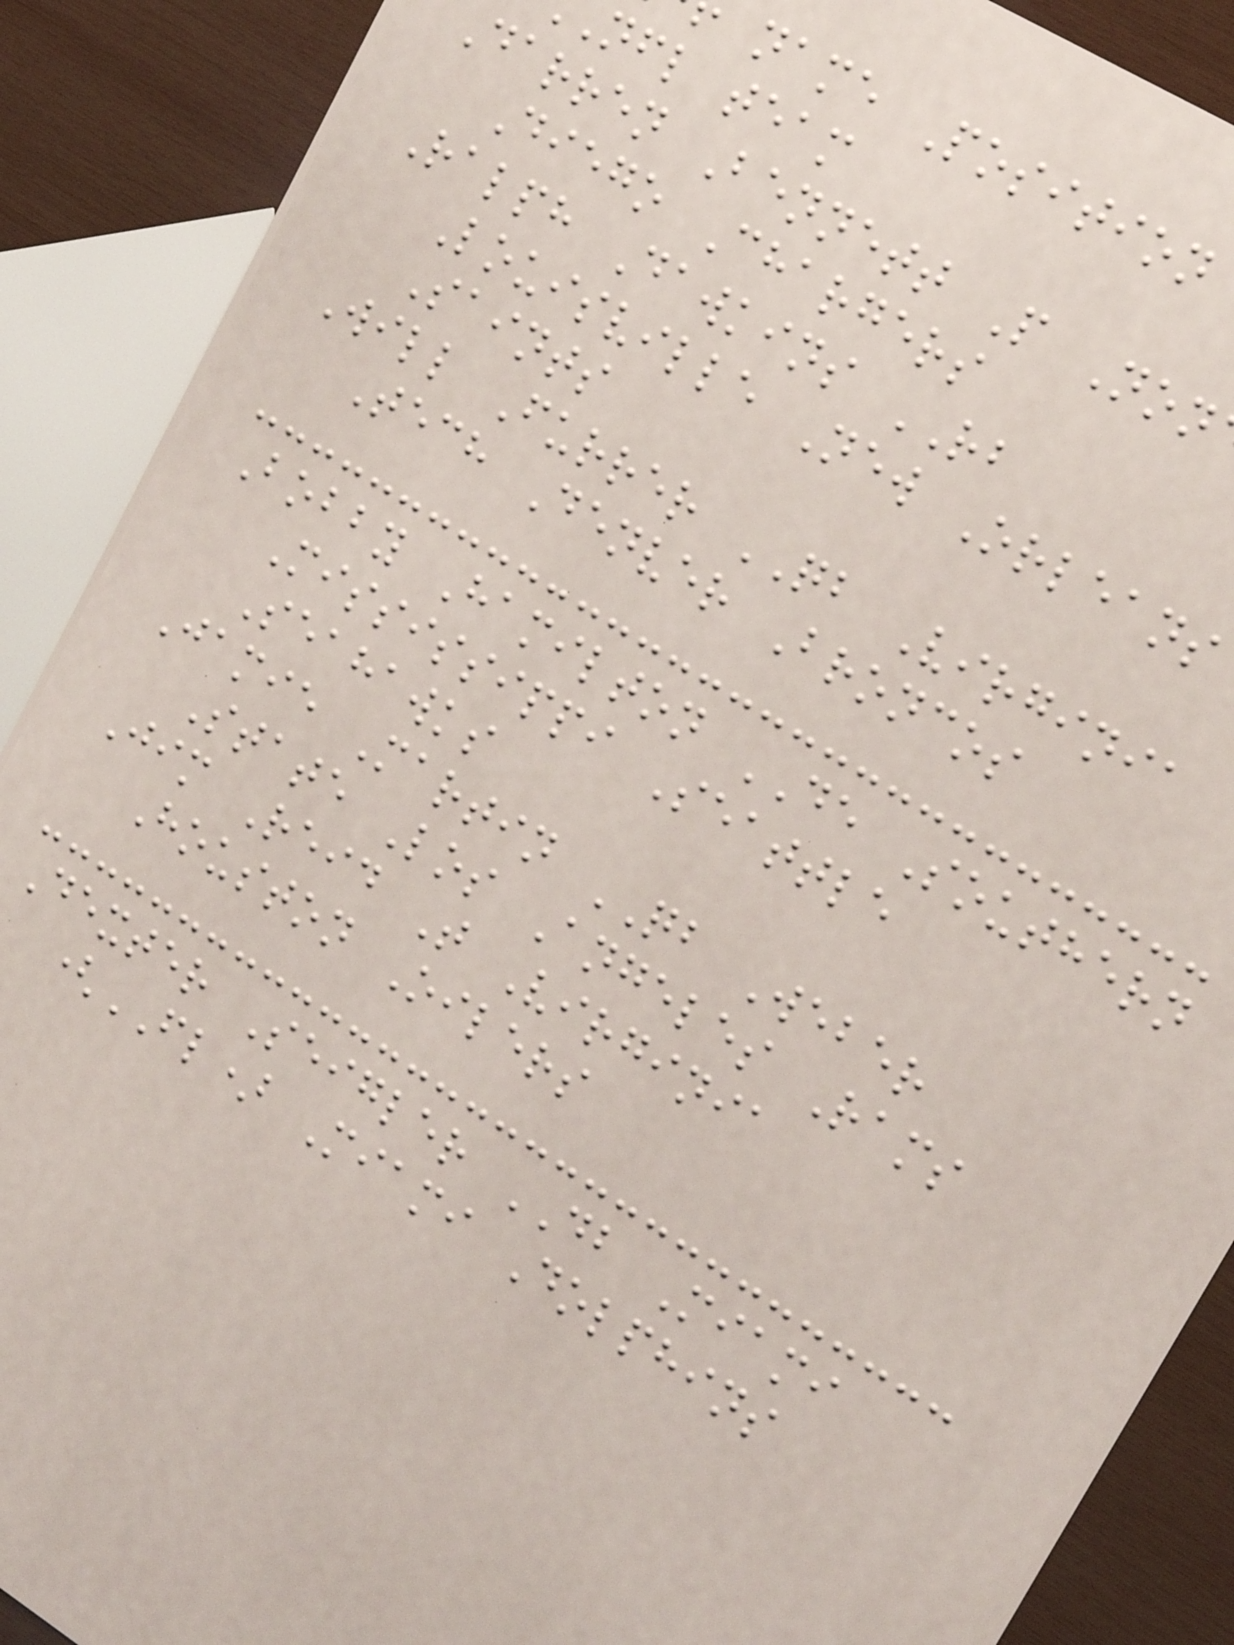name Position
nfl team
Darren Bennett P Non
Diego Chargers
Ralph Dawkins RB
Louisville New Orleans
Saints
Will Furrer QB Virginia
Tech Denver Broncos
Bobby Hamilton DE Southern
Mississippi Seattle
Seahawks
Jamie Martin QB Weber
State Los Angeles Rams
Jim Reid T Virginia
Houston Oilers
Dexter Seigler DB Miami
(FL) Miami Dolphins
